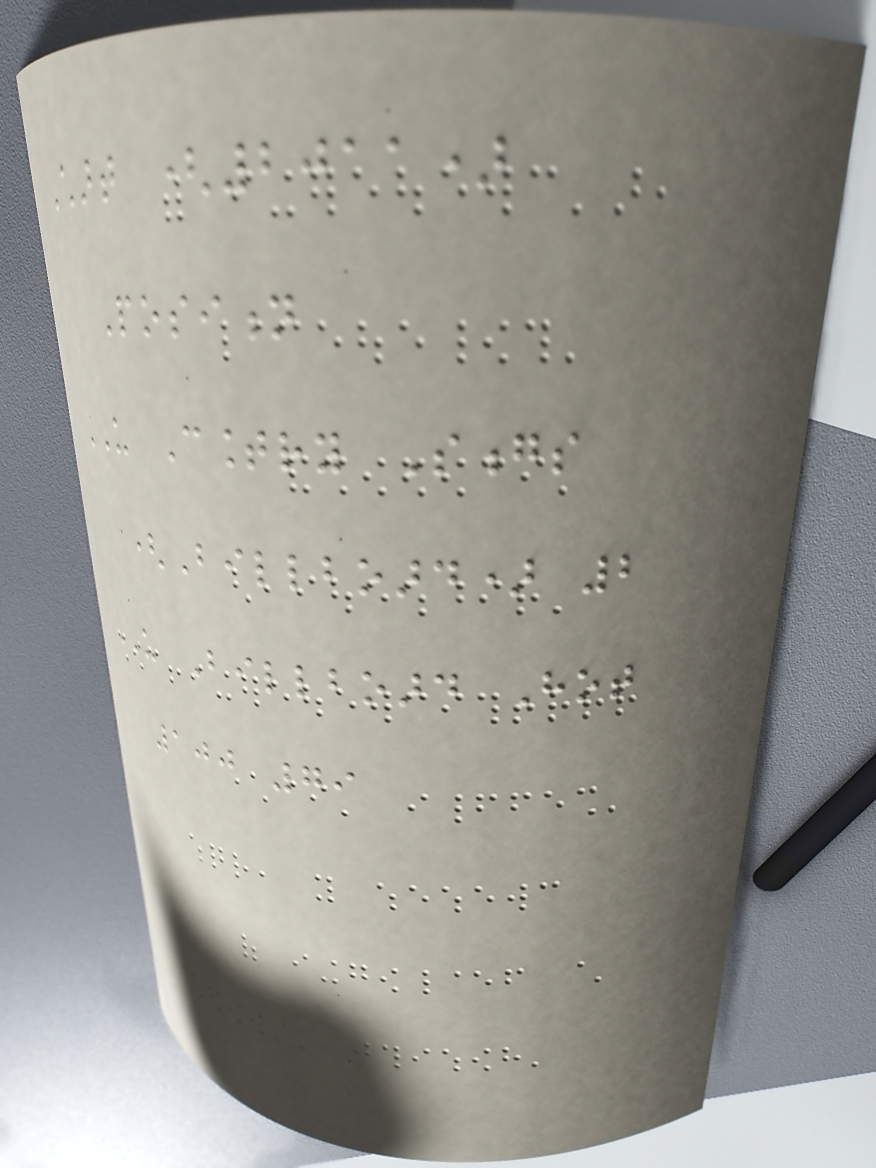Chart (2011)
Position
US Country Songs
(Billboard) 2
US Billboard Hot
100 79
